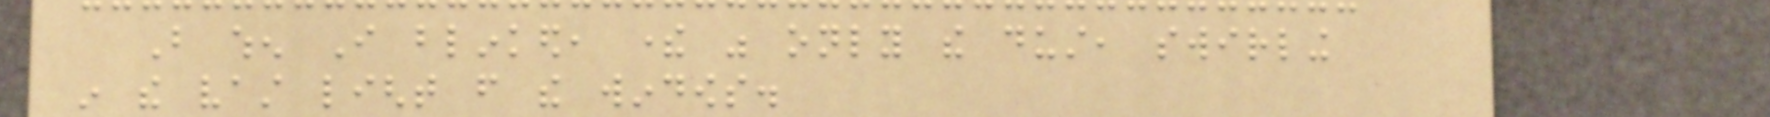But when I blinked, there was only the dust, swirling
in the vast light from the windows.
